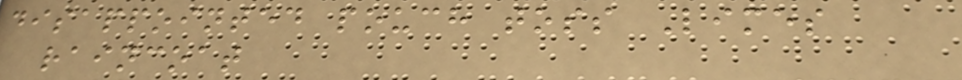disappointed pouch toss Limes
raincoat
